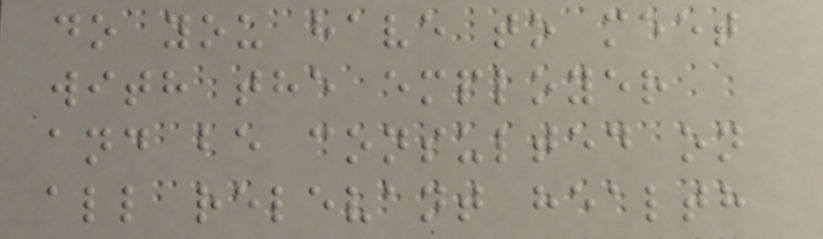do you have to meet
with the employer
and be consulted on
all relevant health
